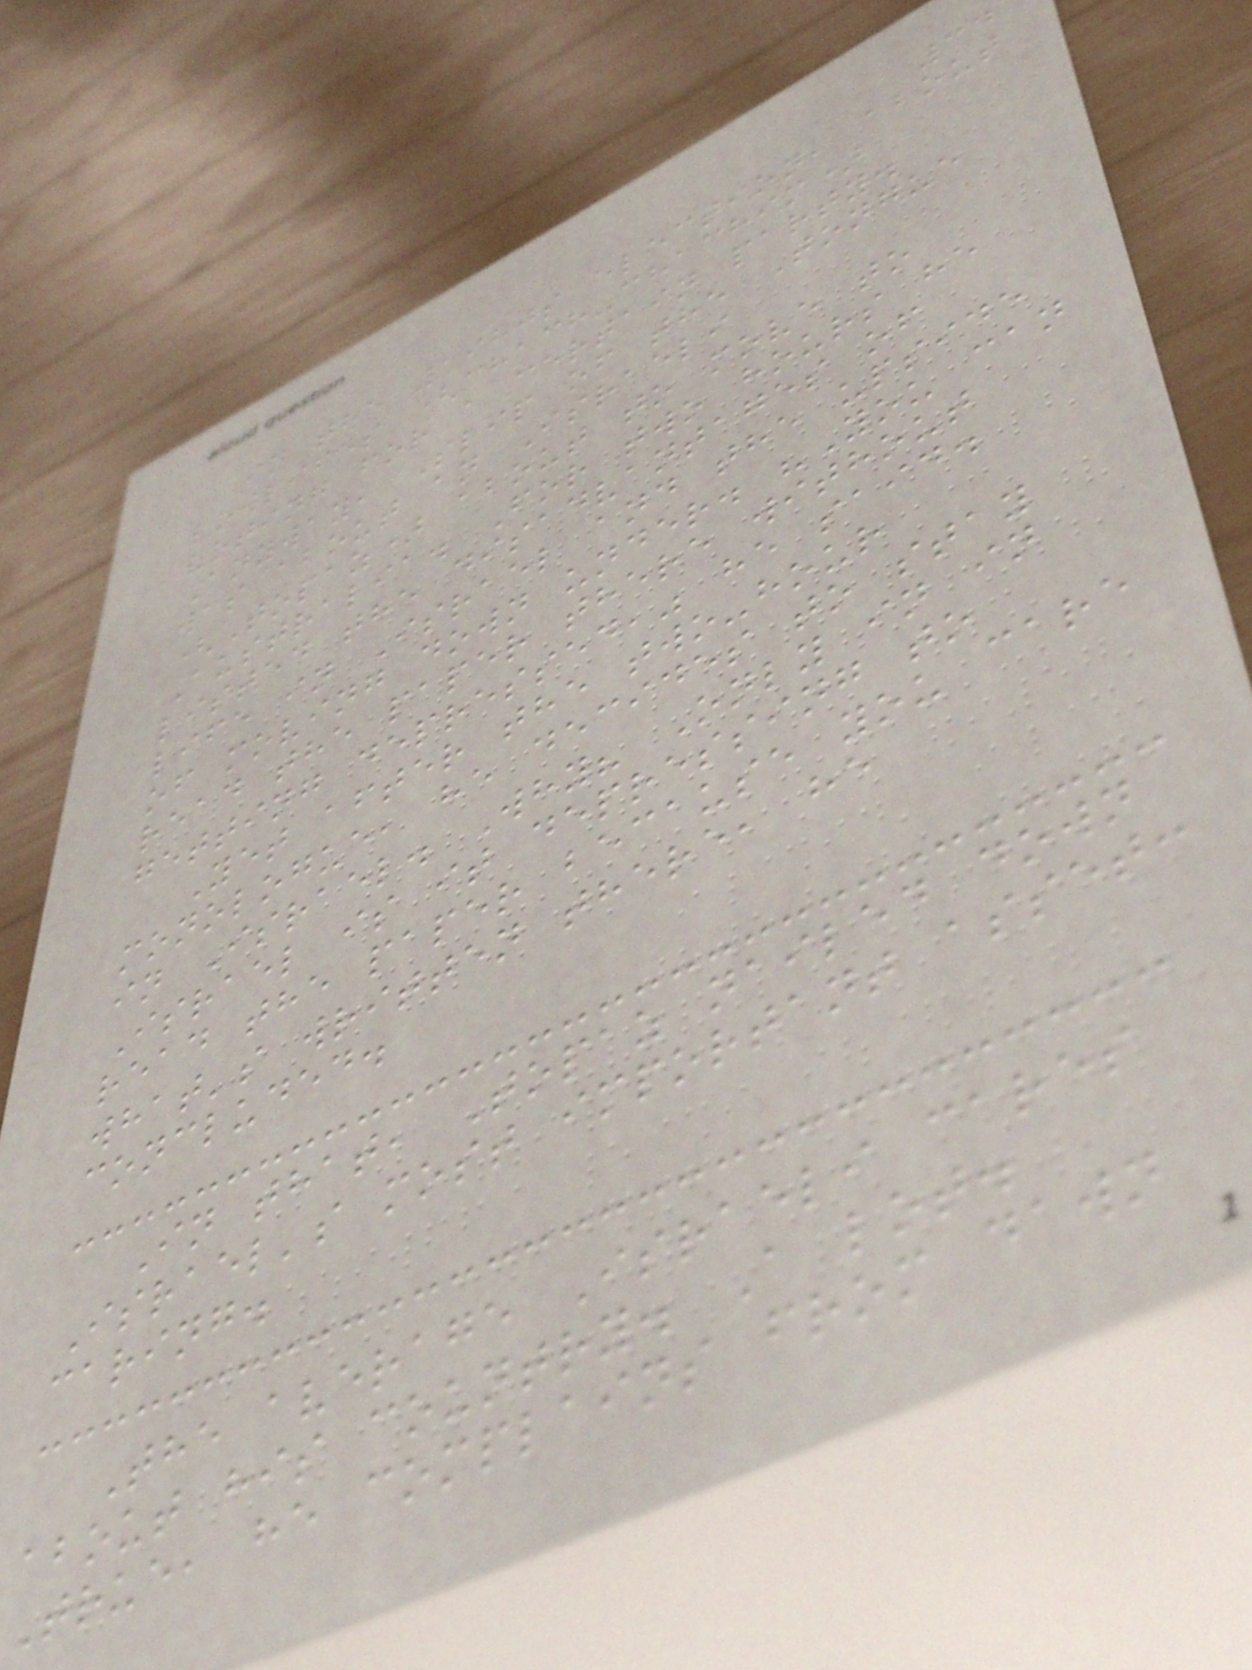34
in the 1980s election, about
lowlifes (chach-chachim)
voting for a certain party.
Anyway, Slip of the Tongue
was about an Israeli
(Topaz) about to move to
Australia. For two hours he
listed the disadvantages of
life in Israel and the upside
of moving down under. "You can
read the paper there without
getting depressed," he said.
Yet after the two-hour
monologue, he decides to stay
in Israel. Why? Only in in
Israel is it depressing to
read the paper because you care
what's written there, he
concluded.
In that, Topaz nailed down
Israel's most important asset:
caring.
The average Israeli cares
about his country. A lot.
True, he complains from dawn
